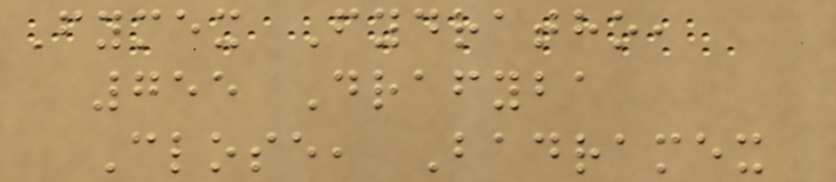Fymex Fydratho,
755 Drafyba
Close, Badramex
